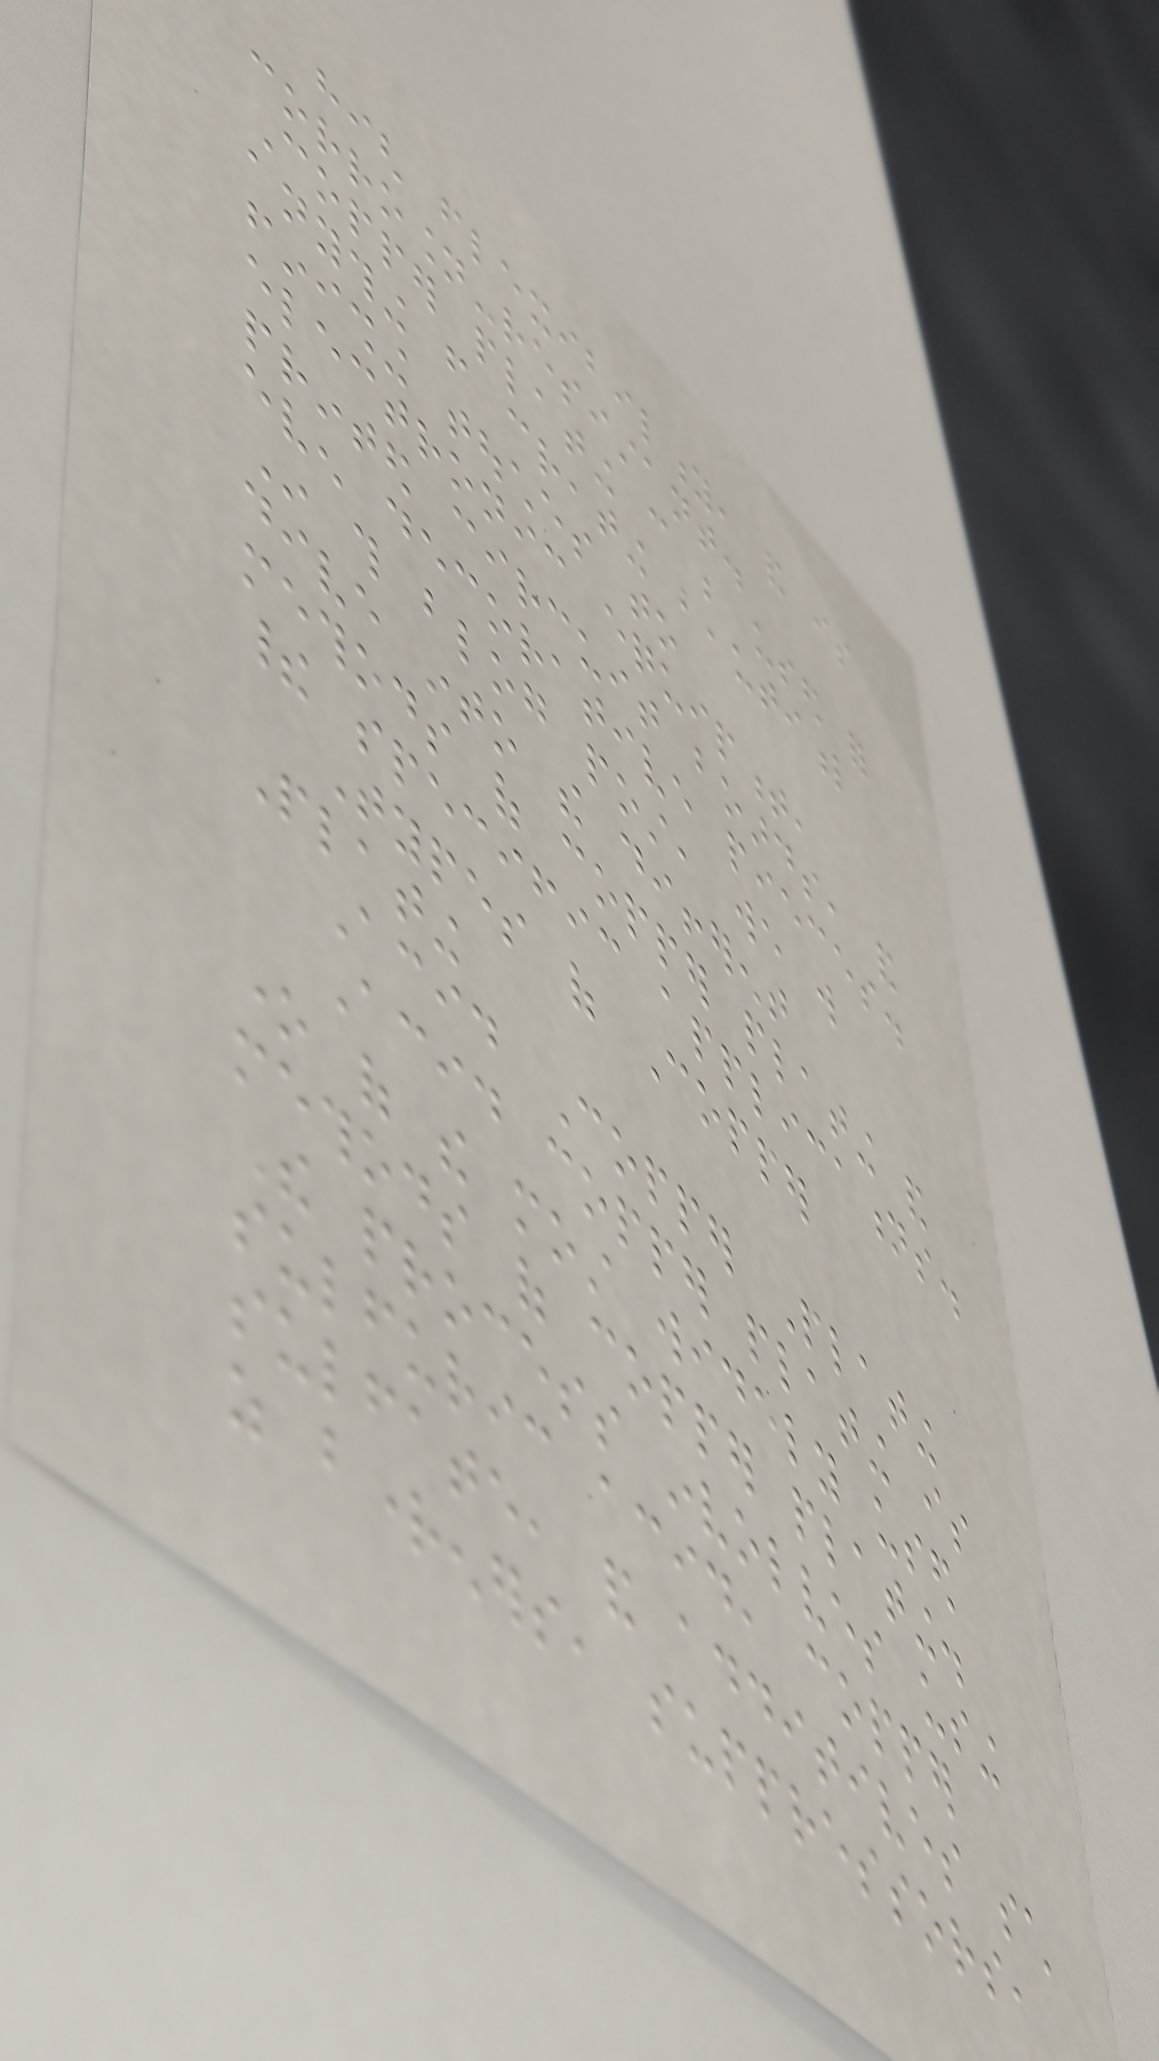high flexibility, and is
corrosion-resistant.
Copper plating can be used for
anything from creating beautiful
finishing touches to
electronic equipment,
printed circuit boards, and
even decorative pieces.
In this blog post, we will
dive into the different
methods of copper plating and
their specific applications.
Types of Copper
Plating
Acid Copper Plating
Acid copper plating is
one of the most widely used
methods of copper plating.
The process involves using
sulfuric acid, copper
sulfate, and additives such
as brighteners, suppressors,
